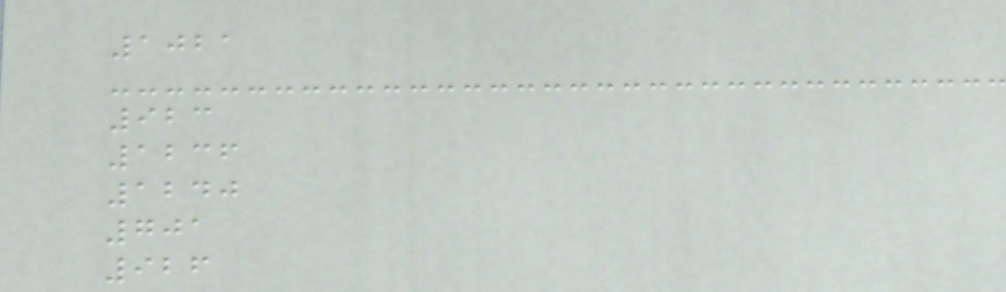1021
923
1236
1240
701
926
